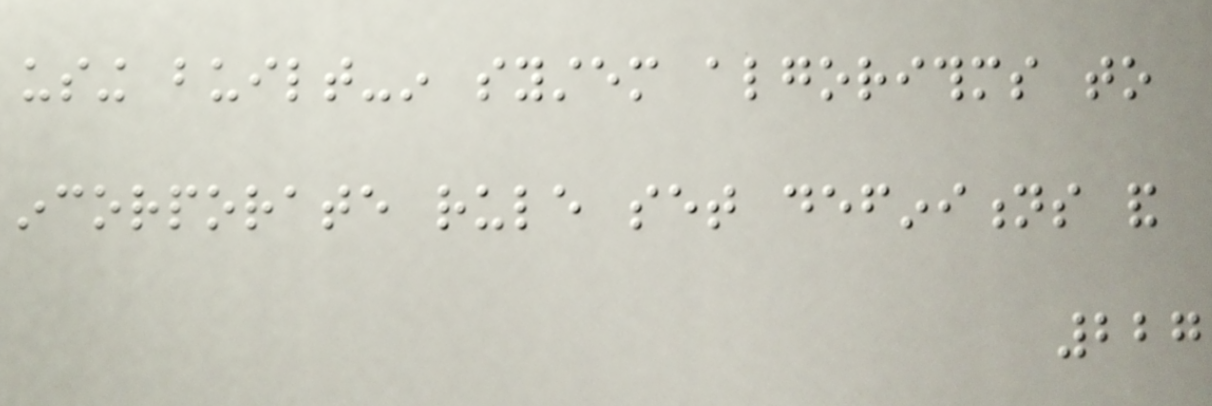using built-in system algorithms to
incorporate rule set definitions and
227
